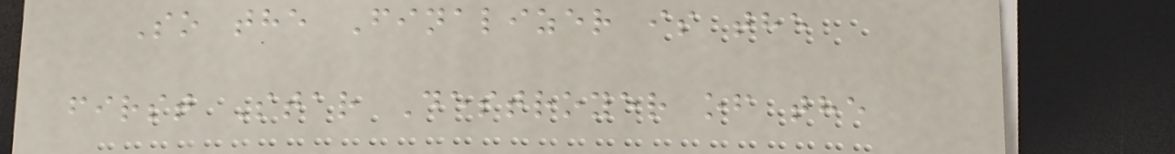So the Finalizer is the
first Star Destroyer of the
